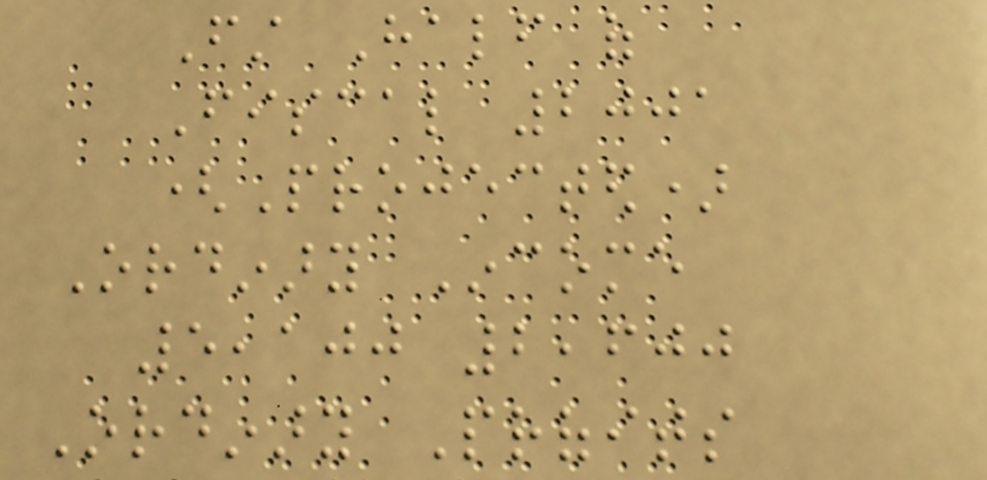First Half of
Fiscal 2001
(Projected)
Ordinary Income
5,100 2,600
Ordinary Profits
